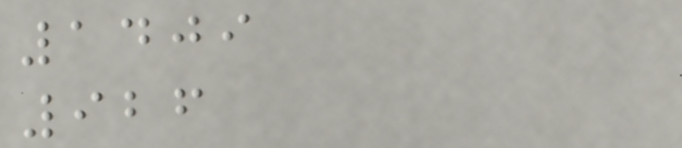1409
926
